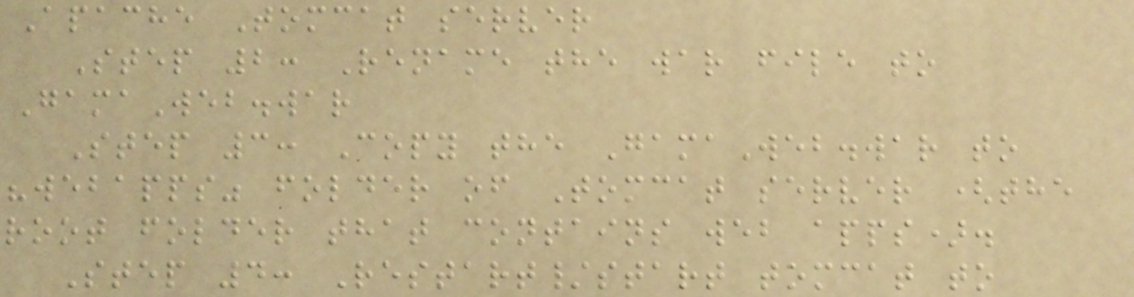Apache Tomcat server
Step 2: Rename the war file to
GamaWeb.war
Step 3: Copy the GamaWeb.war to
"webapps" folder of Tomcat server (the
root folder that contains web apps).
Step 4: Restart/start tomcat to
